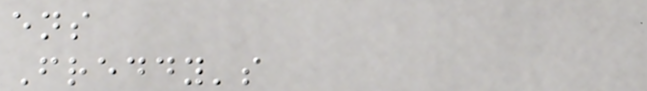ens
Freddy's
